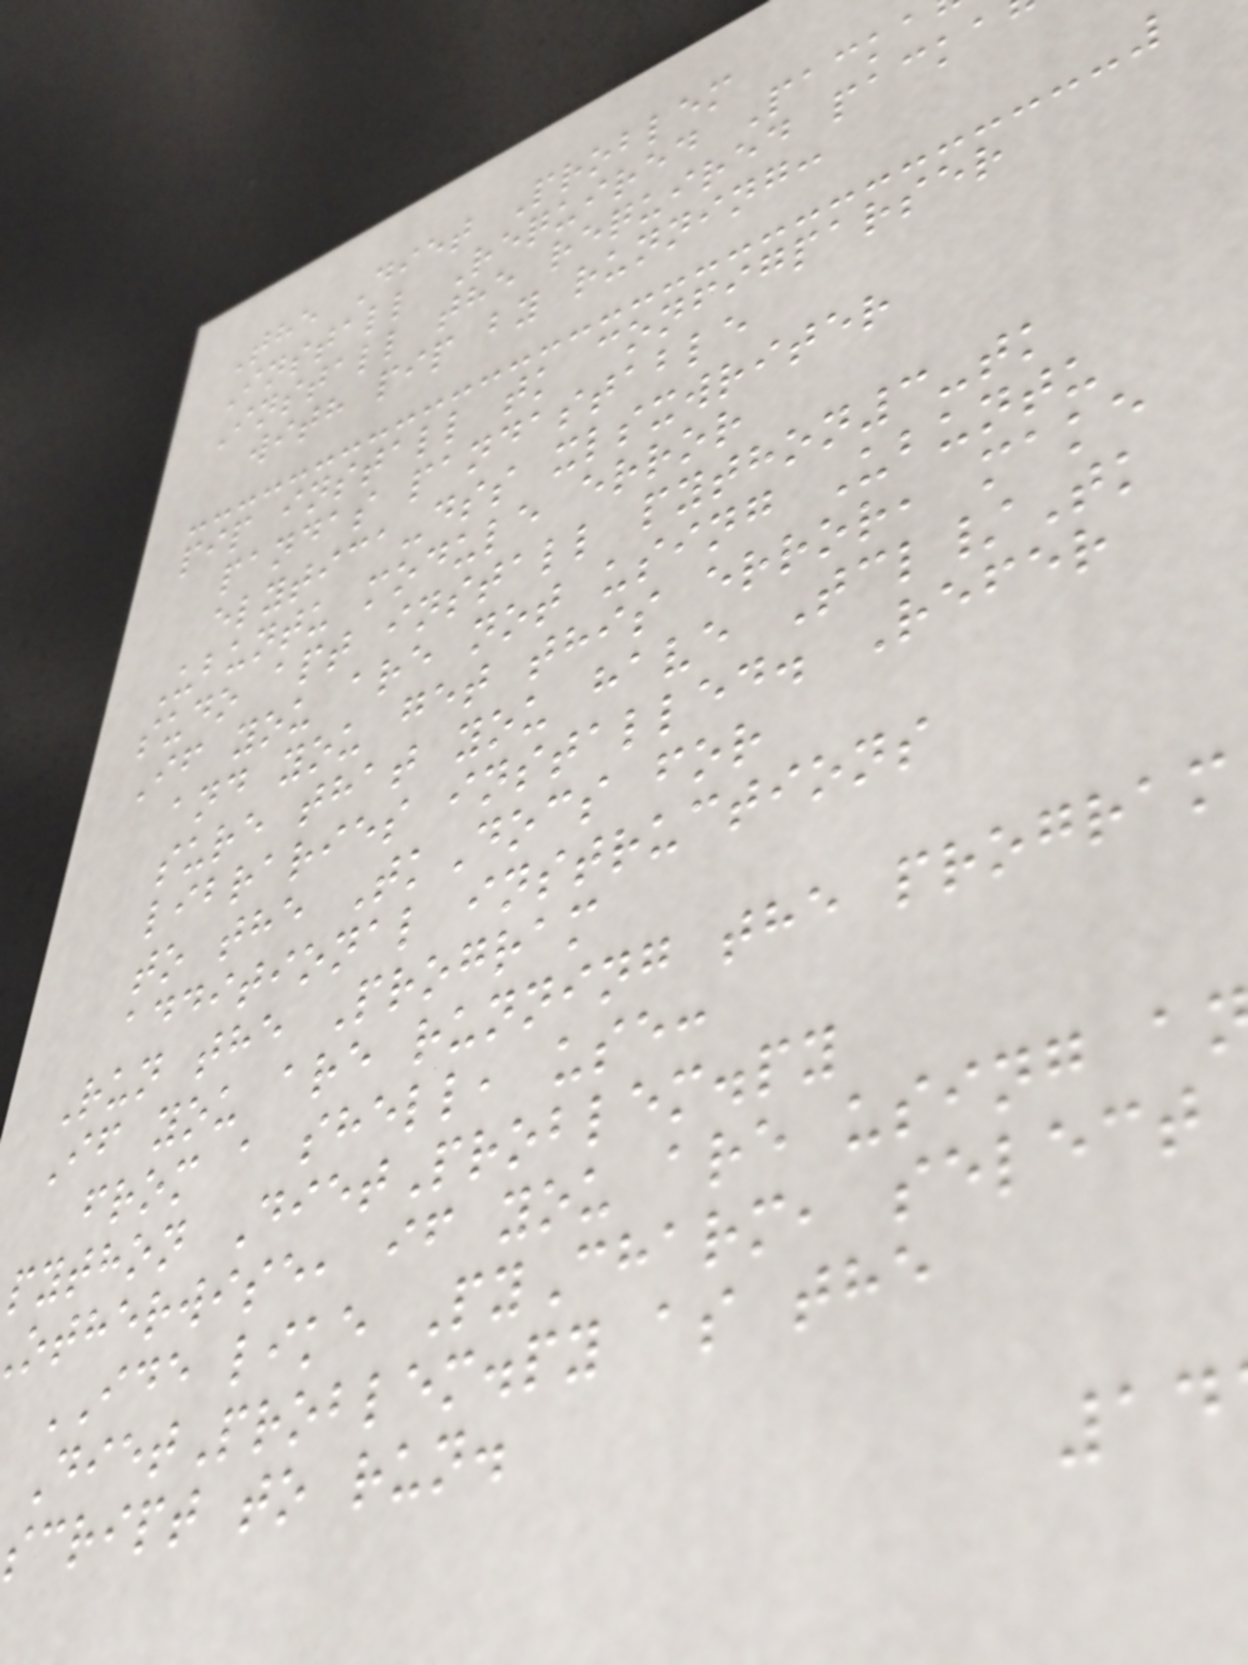The Diet Problem
Install Required Packa
Install the required packa
with pip by running:
pip install tk configparser
pandas pandastable
elytica-dss xlsxwriter
Ubuntu module error
sudo apt install python3-tk
If you are not using Ubuntu
and you get this error, make
sure that you have Tcl/Tk
libraries installed. Refer
to the TkDocs for
additional instructions
Run the Program
If you are running the program
from a shell, use:
python DietProblem.py
otherwise, if you are using a
IDE like PyCharm, select
DietProblem.py as the
script to run.
